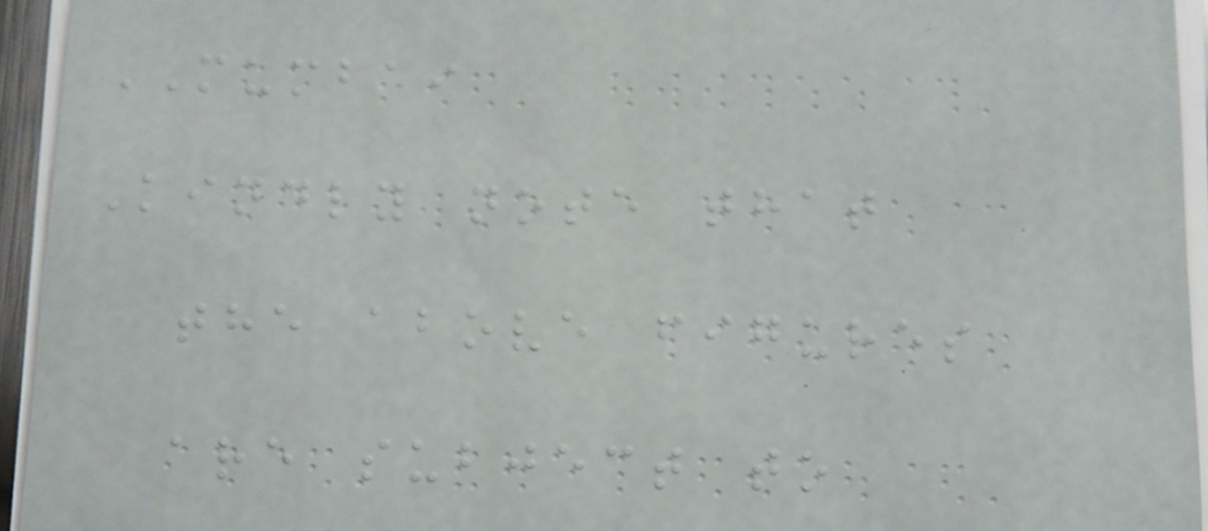MUMBAI
Kindly note that
the above figures
are subject to
